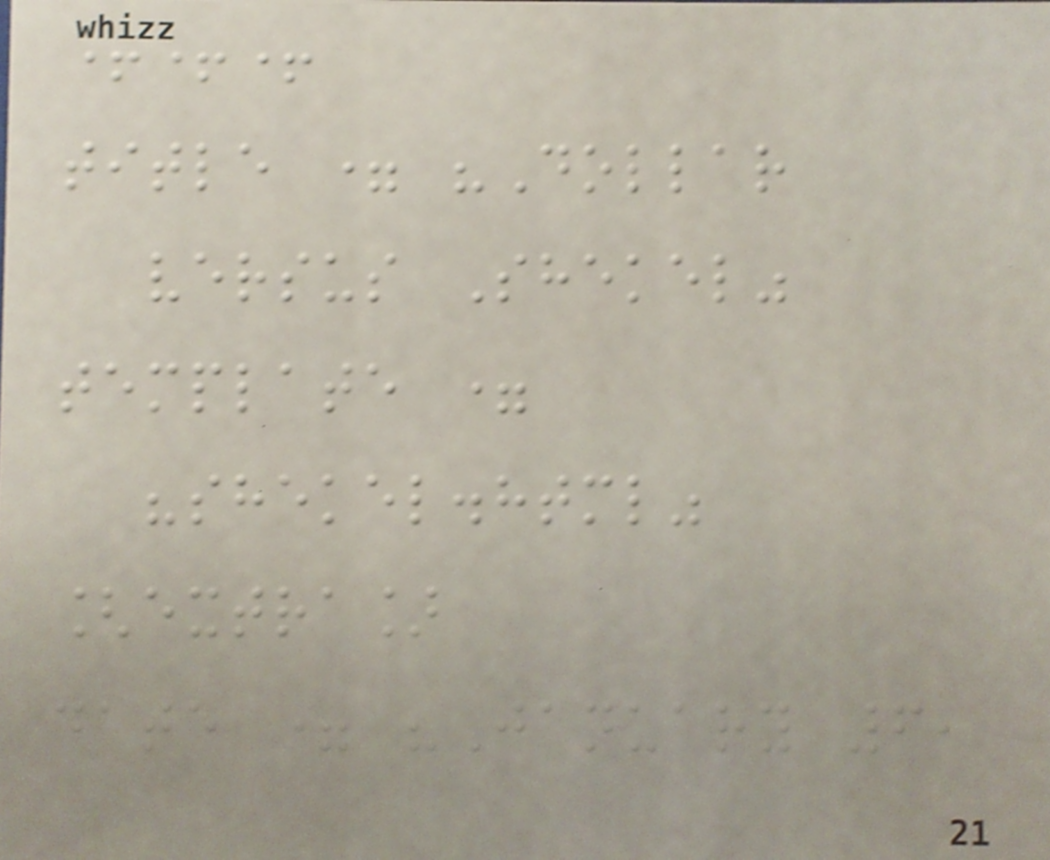+++
title = "Dollar
versus Shekel"
template =
"shekel.html"
[extra]
date = "January 6,
